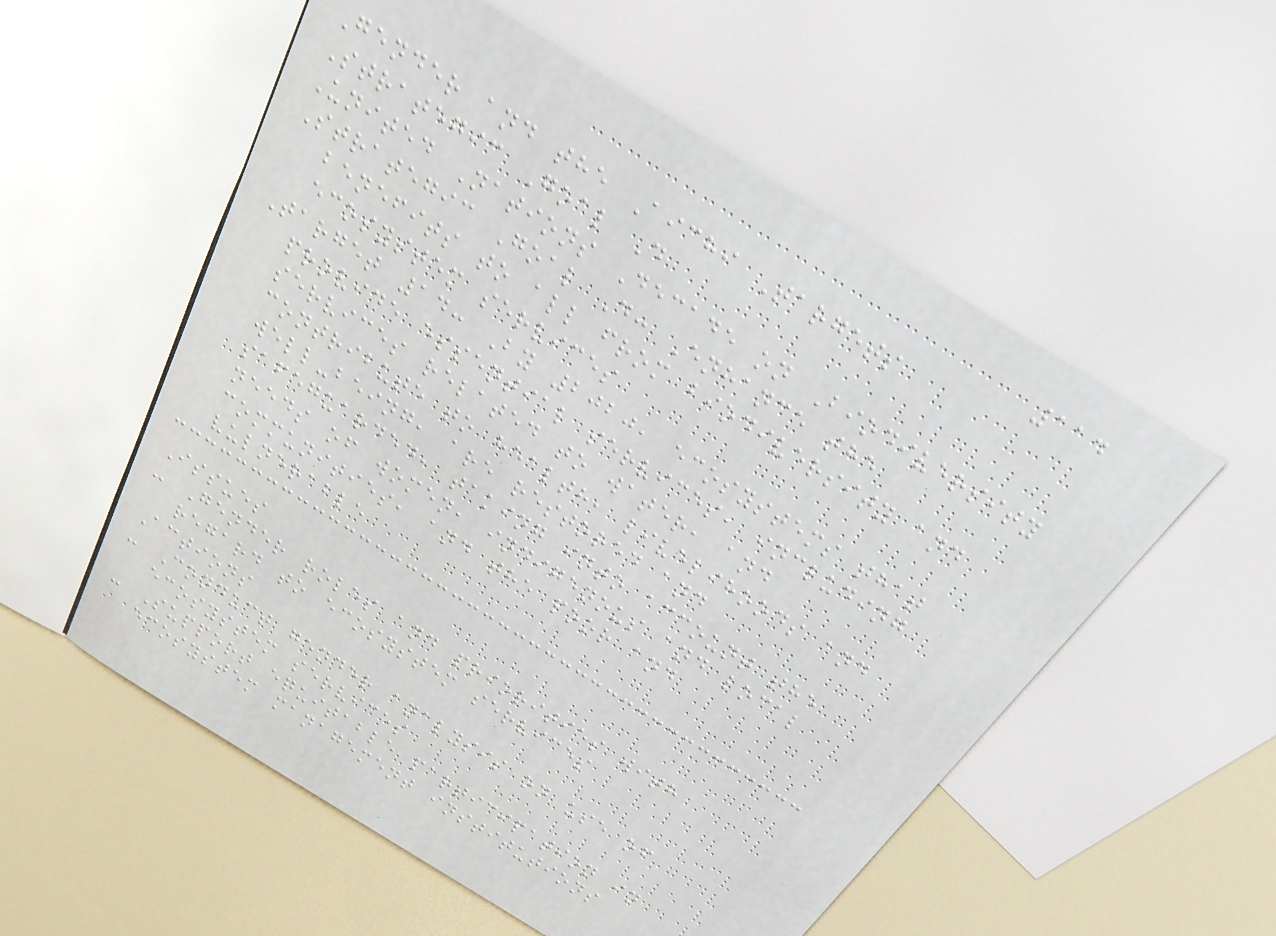114
Gender and the Aichi Targets
Strategic Goal D
United Nations Decade on Biodiversity
Strategic Goal D: Enhance the
benefits to all from biodiversity and
ecosystem services
Target 14: By 2020, ecosystems that
provide essential services, including
services related to water, and
contribute to health, livelihoods and
well-being, are restored and
safeguarded, taking into account the
needs of women, indigenous and local
communities, and the poor and
vulnerable
Issues
- Gender roles and priorities with
regard to ecosystem services
Actions
- Conduct gender analysis on use of
ecosystem services
- Support equitable participation in
ecosystem management institutions
